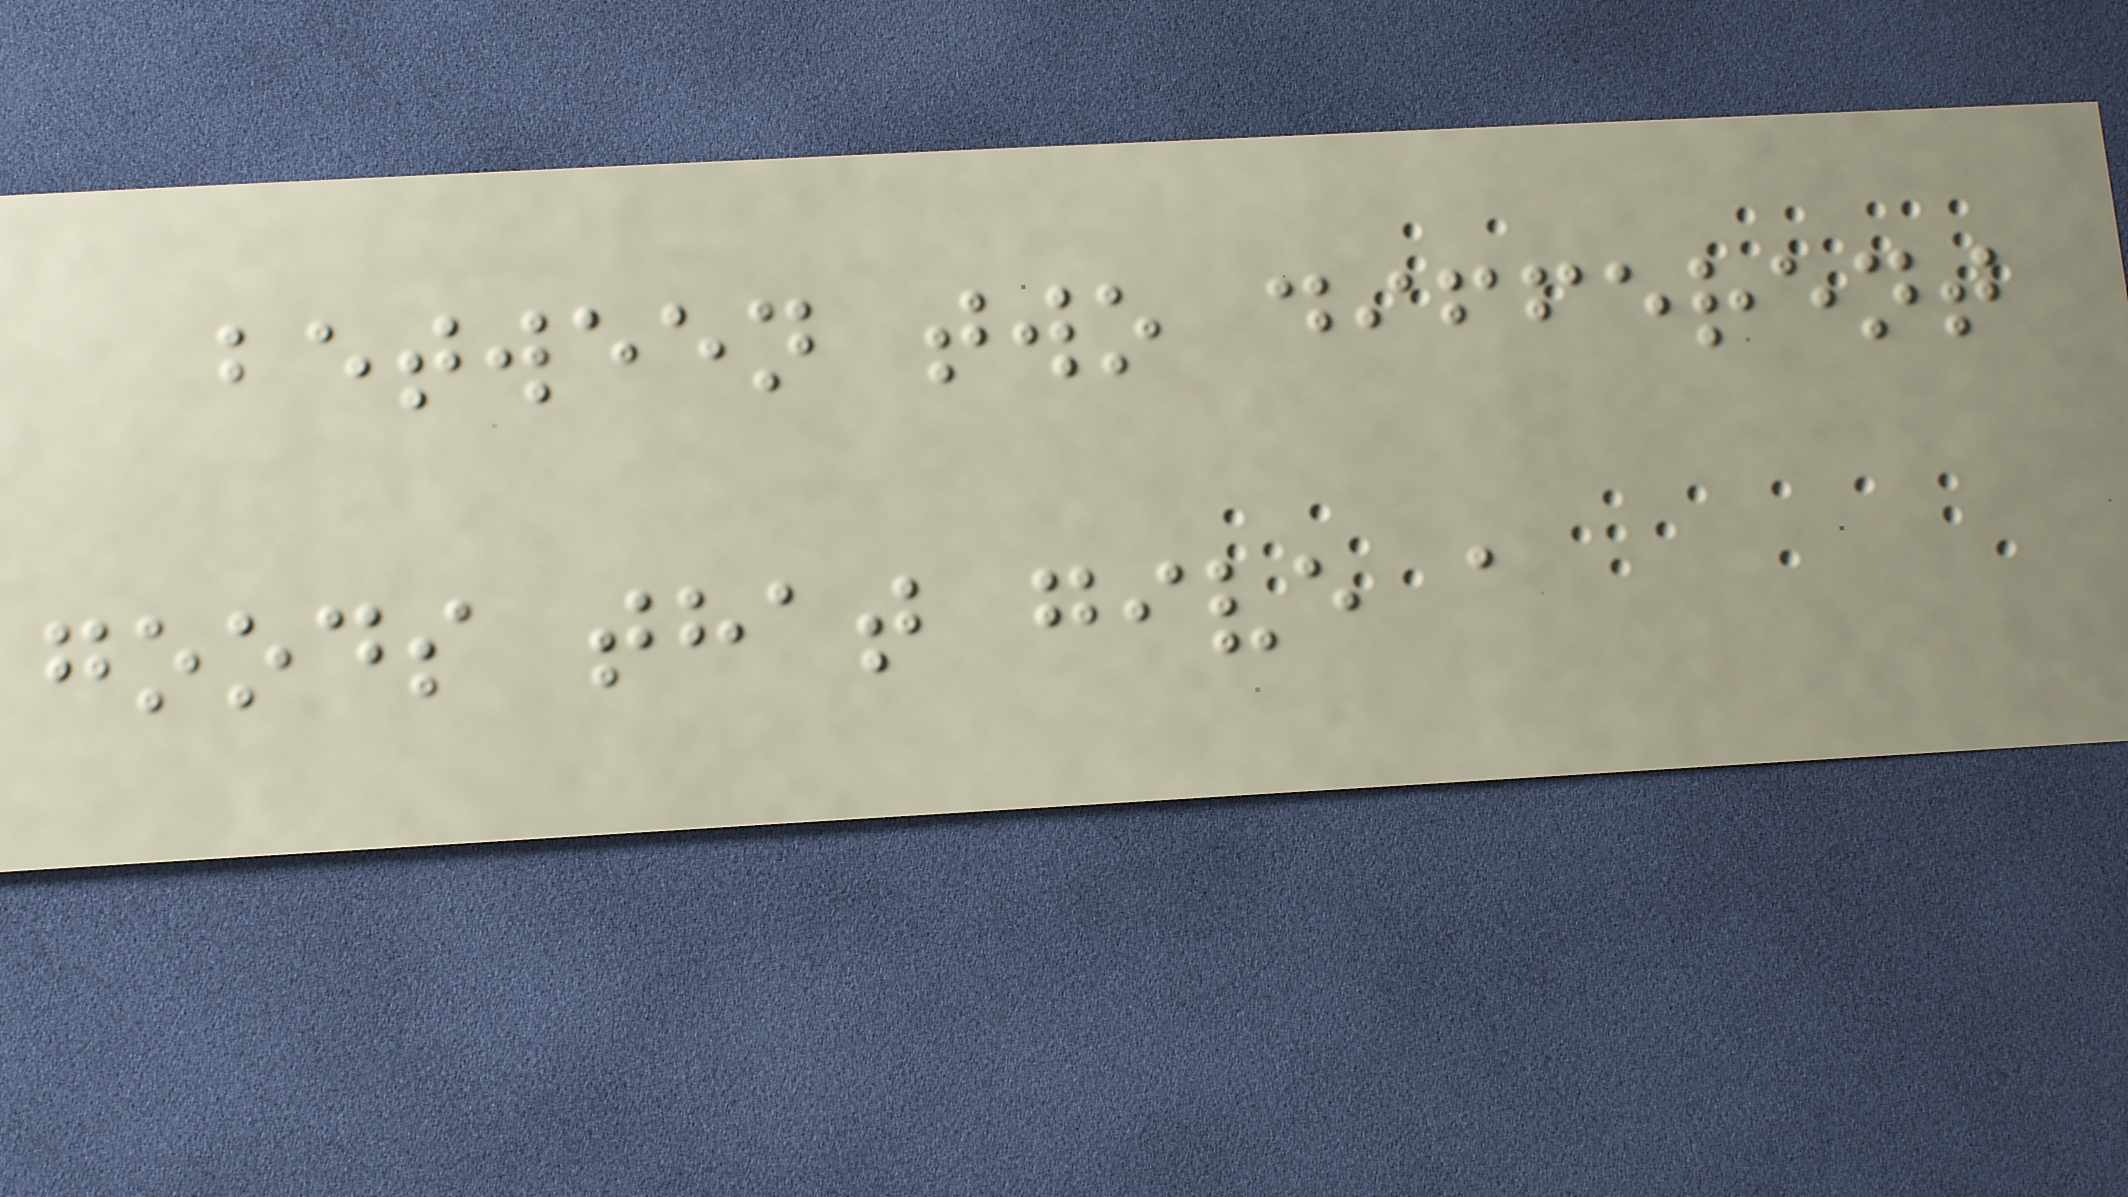between two different
goods that give a
